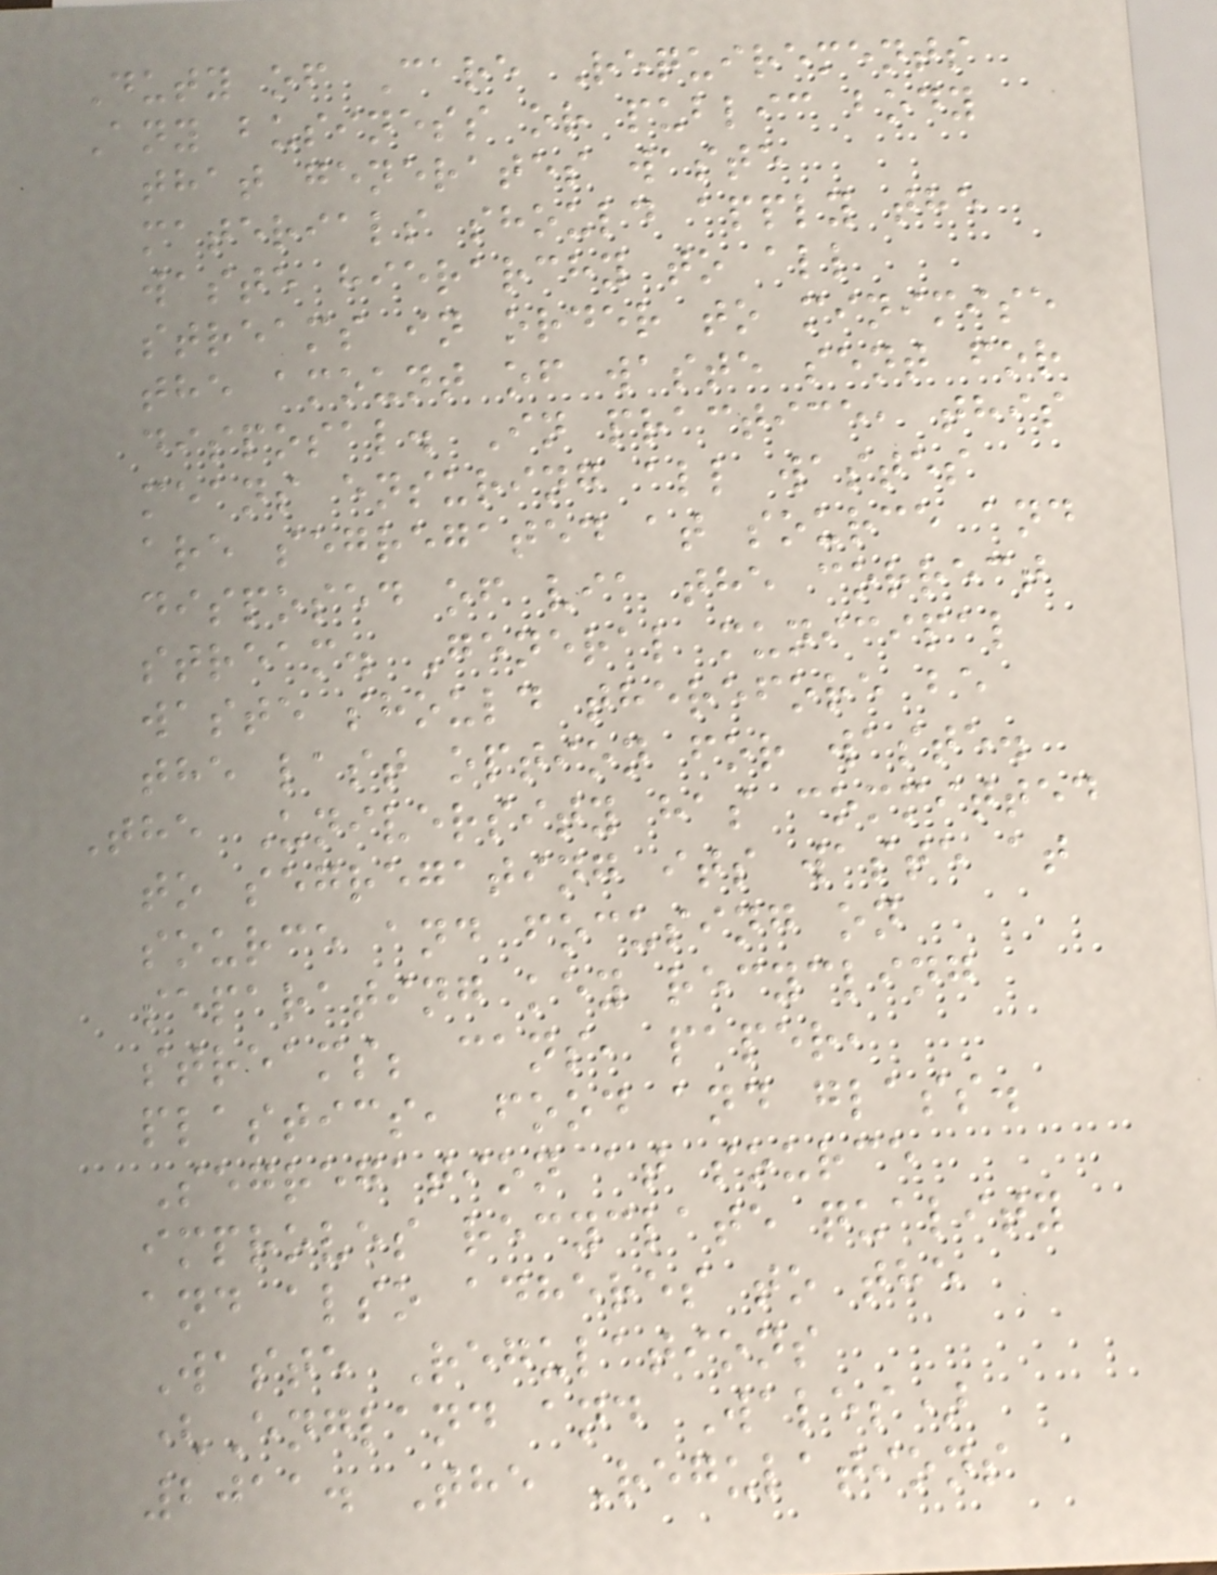Duty of Care Requirements
Any business or public body
that generates waste
materials should apply the
waste hierarchy to all
streams in order to minimise
the amount of waste sent for
disposal. In practice, this
means ensuring all wastes
are segregated at source and
disposed of via the correct
stream. General municipal
waste should therefore be
the last option for waste.
The University has committed
to segregating its waste at
source and focusing on
separating key recycling
streams; cans, paper,
plastics, food and glass.
Segregation at source
improves recyclate quality
and also adheres to the
Waste Regulations
(England and Wales)
2011. The Regulations
